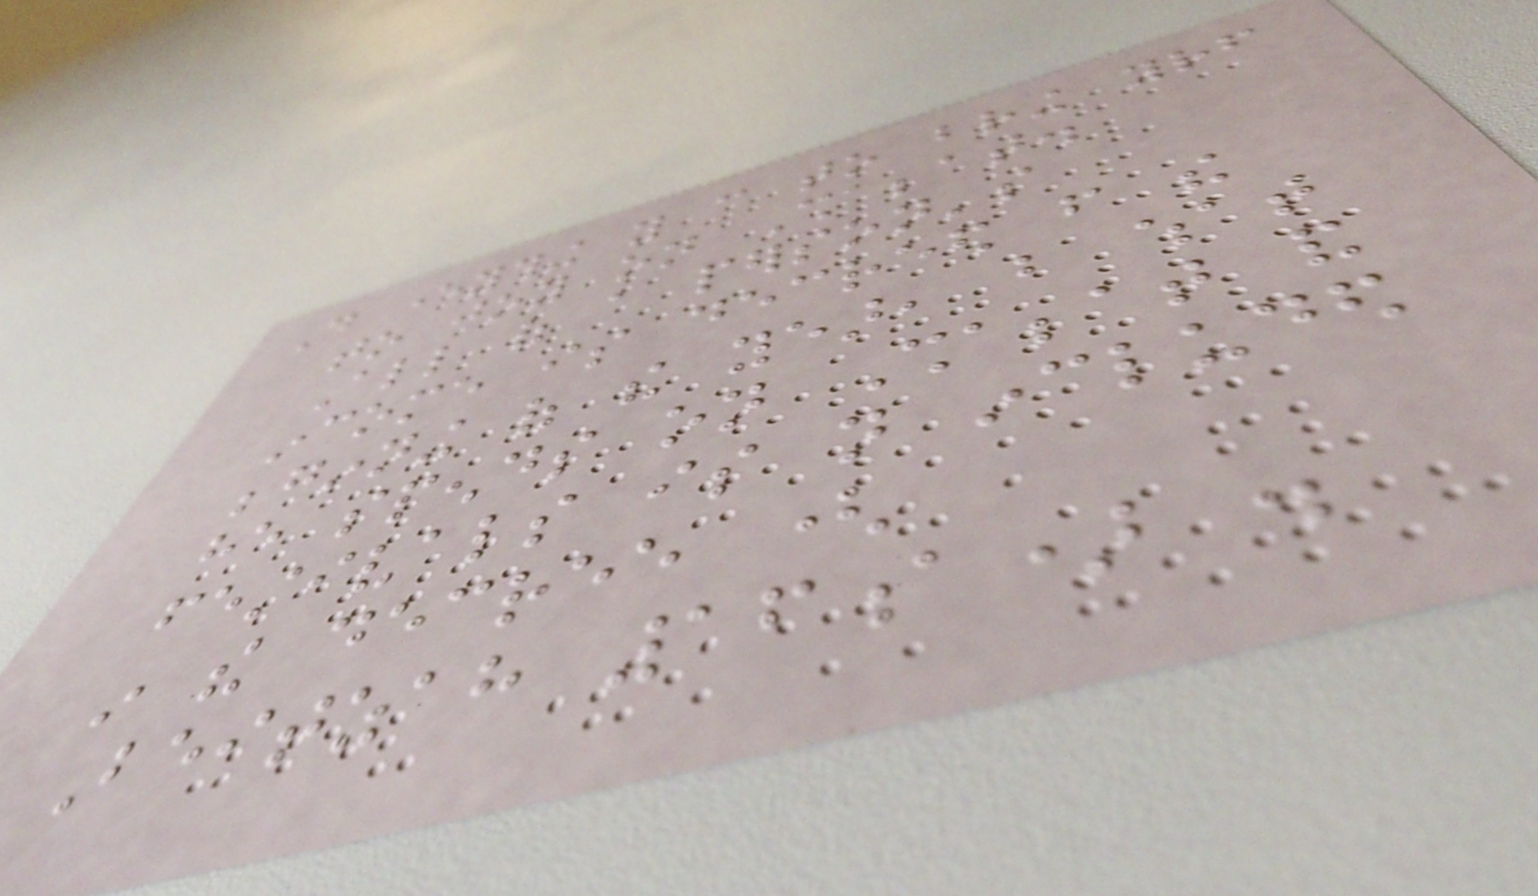Do everything you can to bring yourself
to joy on Shabbat.
All of a person's
income is decreed from the
beginning of the year, but what
he spends on Shabbat and
festivals is not included
in the decree (
Beitzah 16a) .
